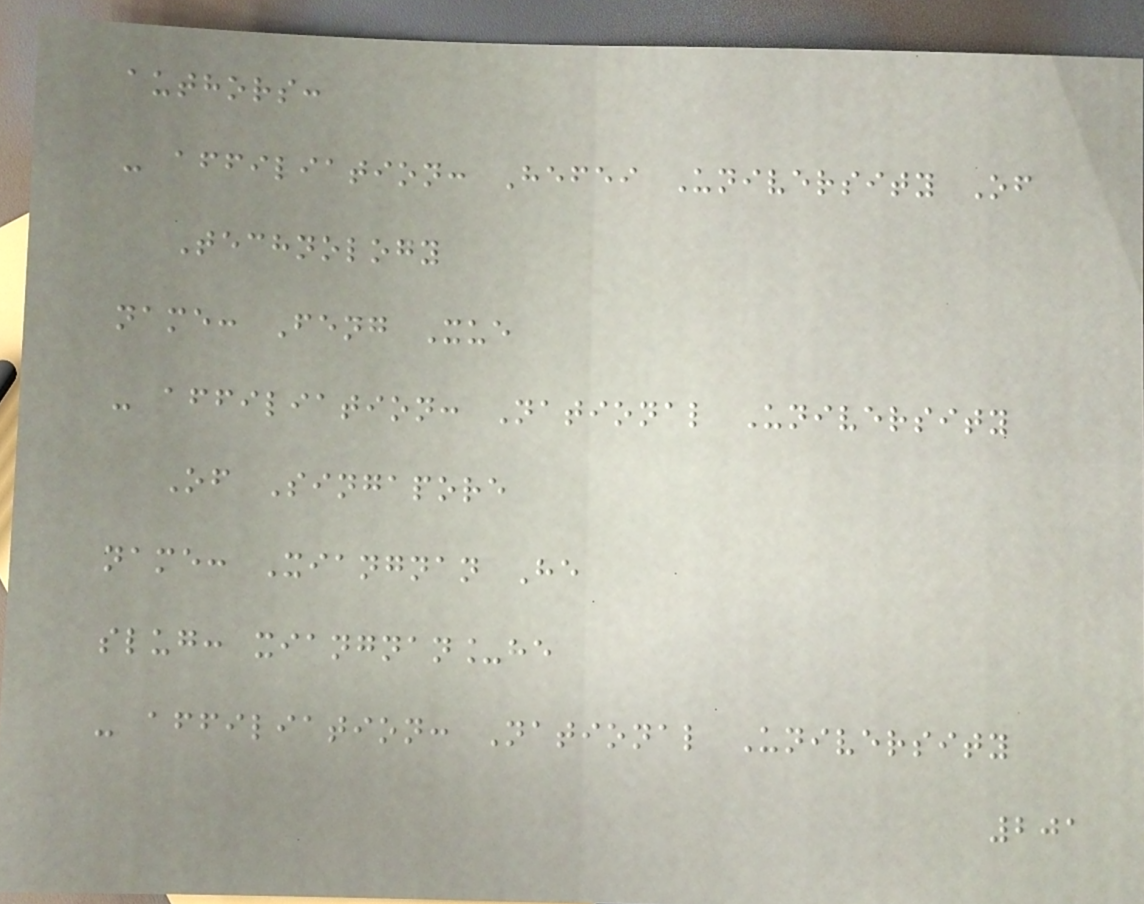authors:
- affiliation: Hefei University Of
Technology
name: Feng Xue
- affiliation: National University
Of Singapore
name: Xiangnan He
slug: xiangnan_he
- affiliation: National University
201
